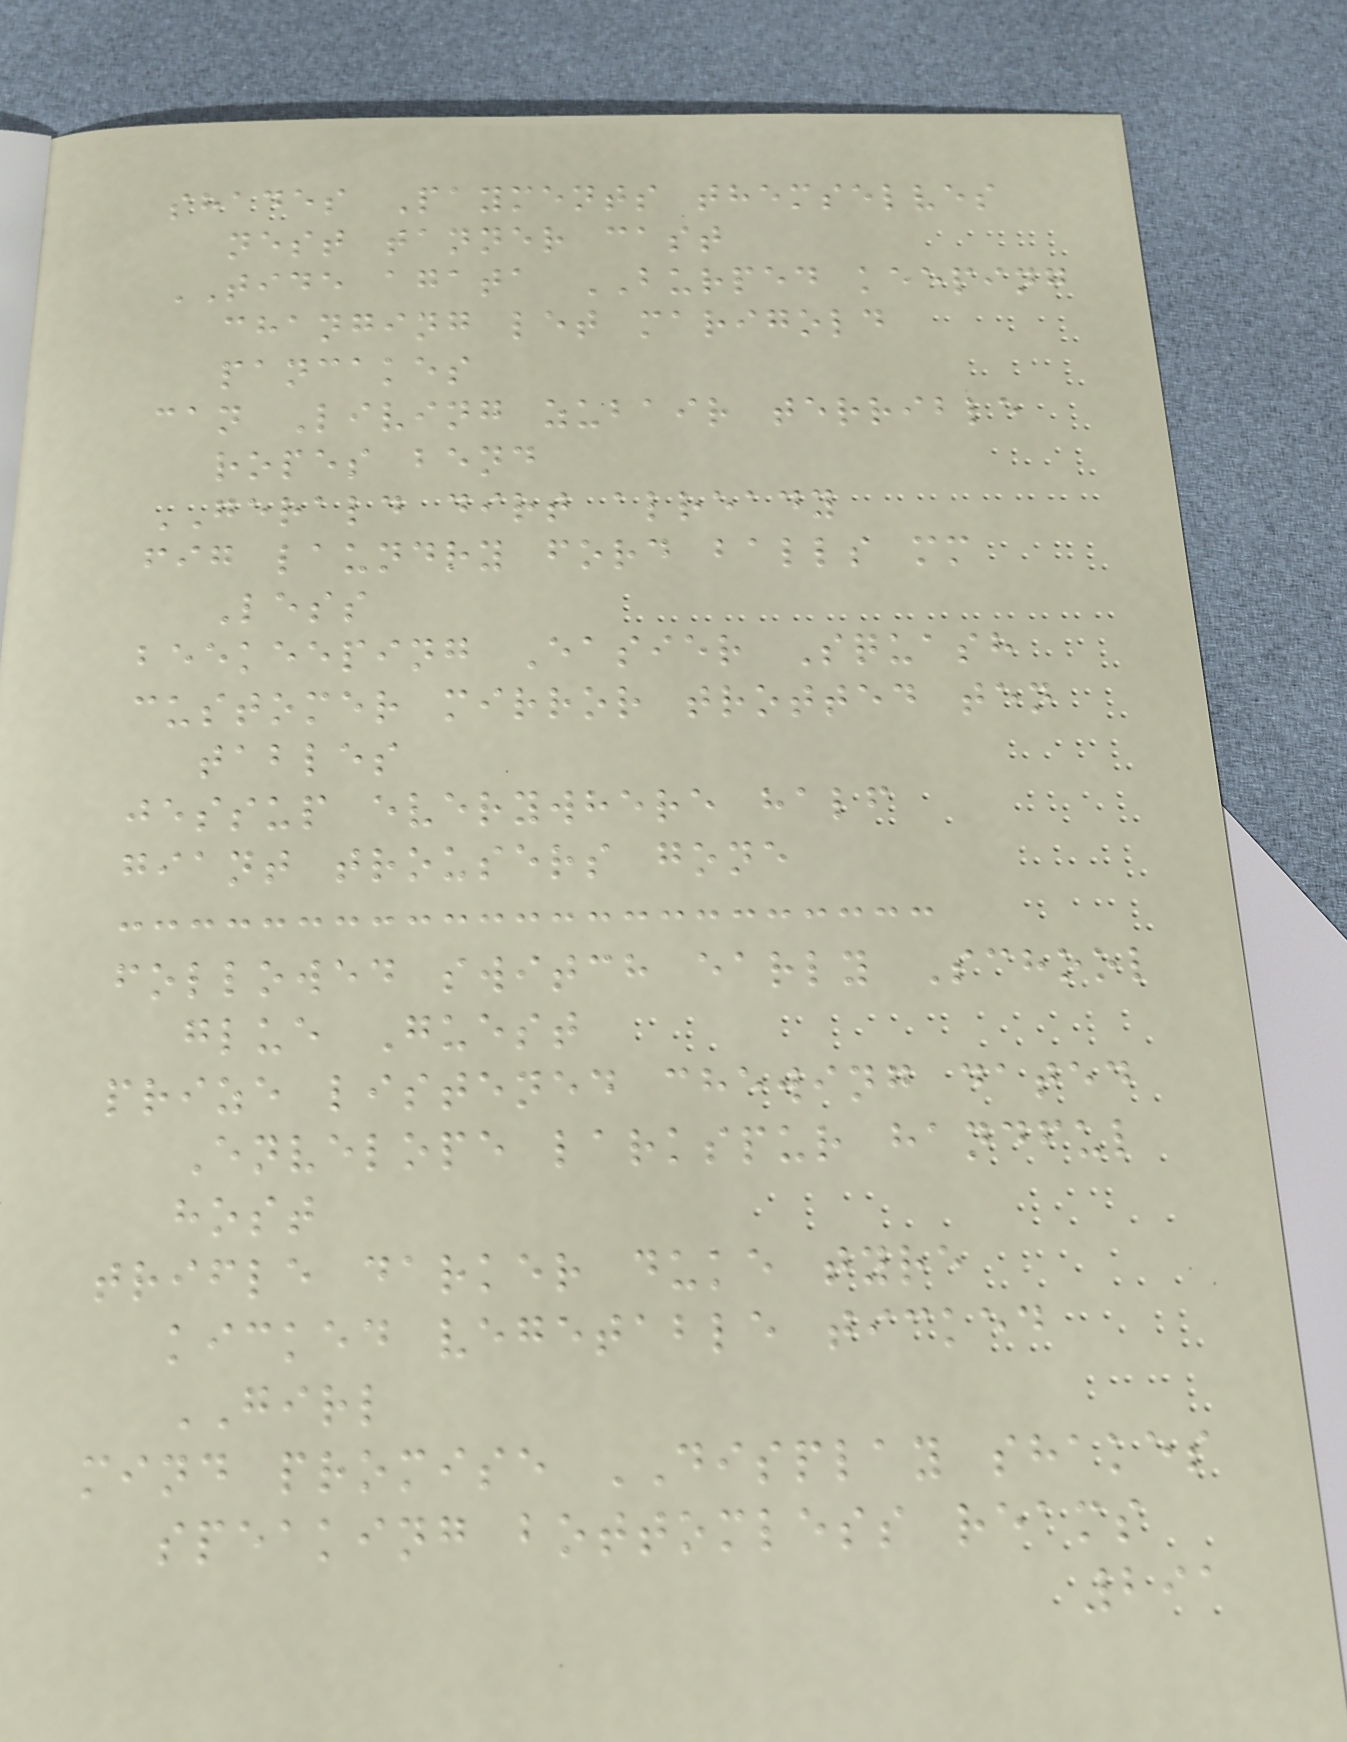shades Payments themselves
nest tanner cast
TIDE agata BURPED keeping
changing let marigold
pancakes
can Living zubair terrible
ropes bend
GERALD dirt already
fig laundry ford balls mm
Less
beekeeping Easier Squash
customer mirror trotted ten
tables
jessup everywhere half
giant trousers gone
followed switch early School
glue Guest
prize listened chewing dated
Envelope larkspur handful
host
trifle darker duke tyre
kicked vegetable ticked
GIRL
mind promise DISPLAY shakes
speaking bottomless reams
291
